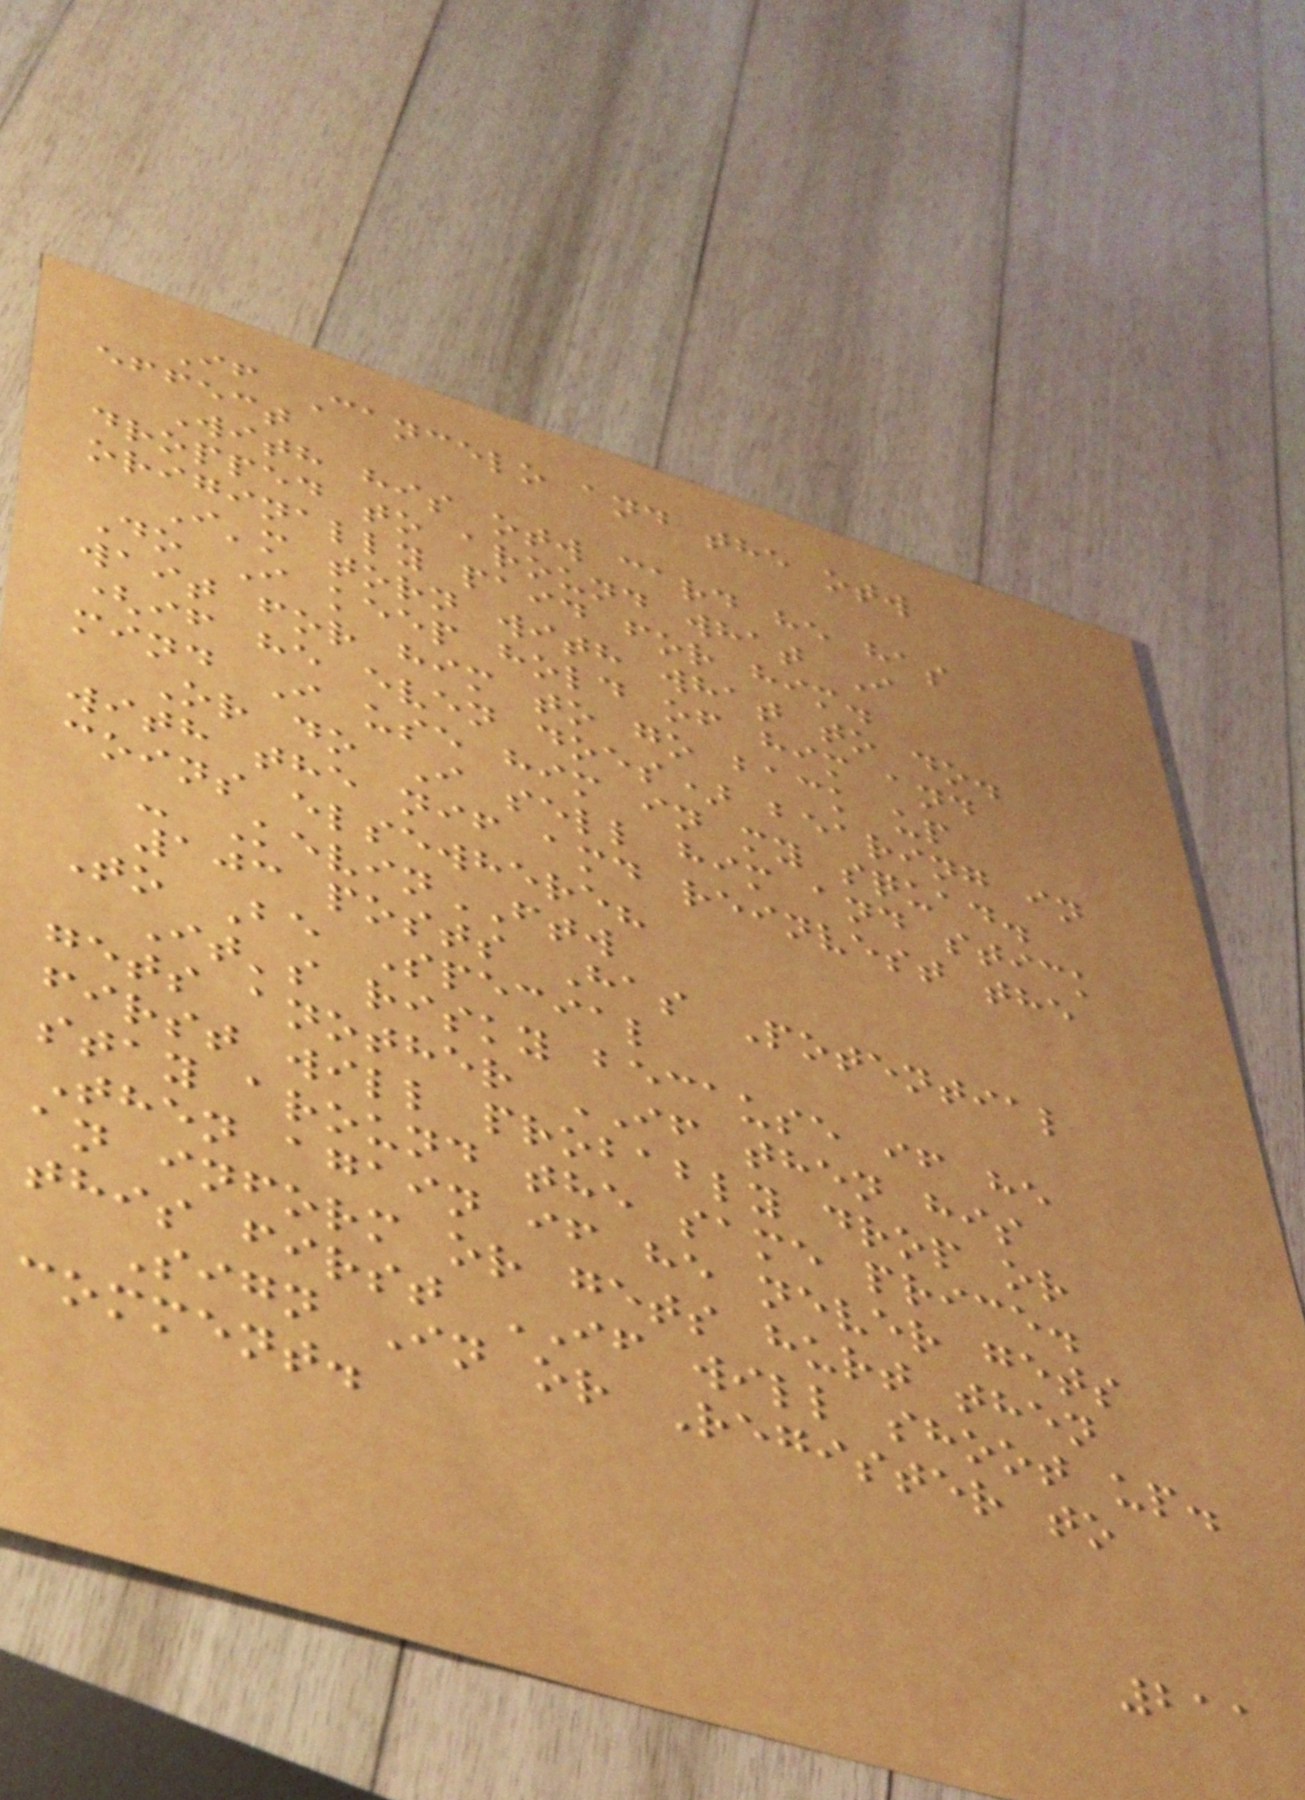If Cancelo and the otw
effect
With his otw card he has
dropped to around what I
originally paid for him.
I'm torn with what to do.
Do I keep hold of him and
wait for him to go back up
(if he even does) bearing in
mind I use him in my squad.
Or do I sell him and stick
with the nif amd reinvest the
coins elsewhere?
- KevinFTW
103 posts Has Potential
To Be Special
It's risky because if he
gets another IF then his
first will probably drop or
stay around the same price.
Then again if he never gets
an inform or gets hurt then
this first IF will shoot up.
Sign In or Register to
comment.
211
